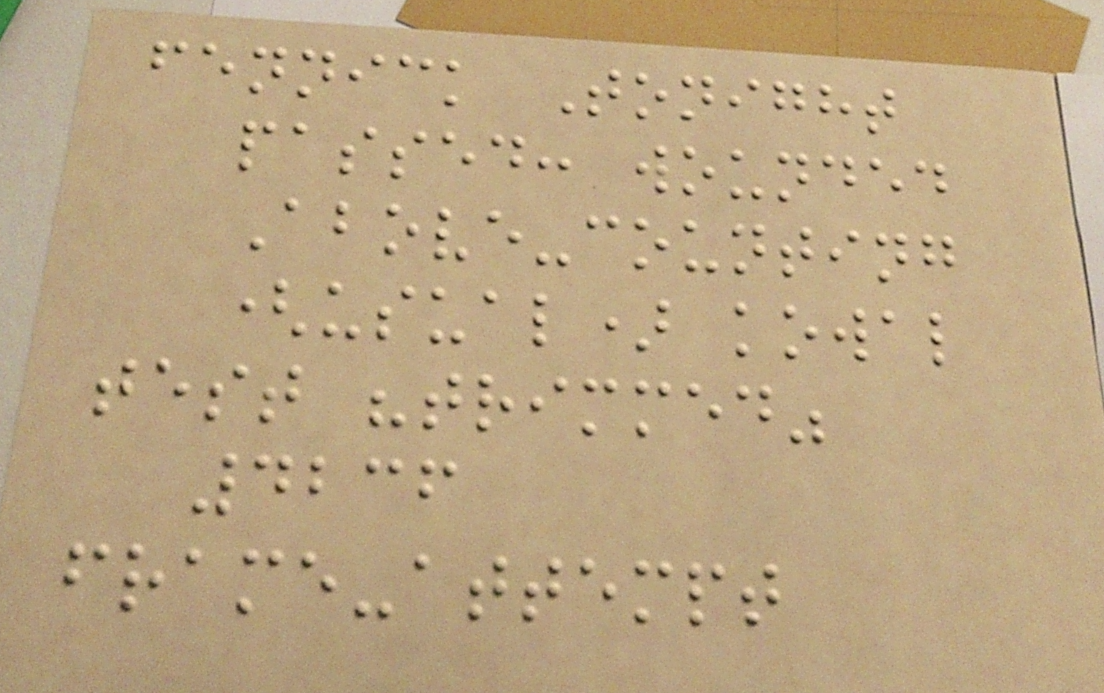fennick Tonight
passed: wounded
Above-counting
(usual) kowal
test "trimmed"
4236
frame-attempt
